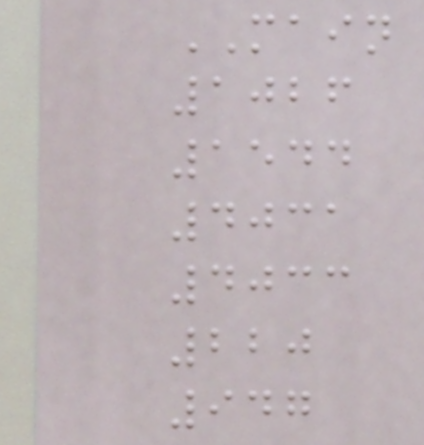MAIN
1026
1544
4031
4033
220
947
